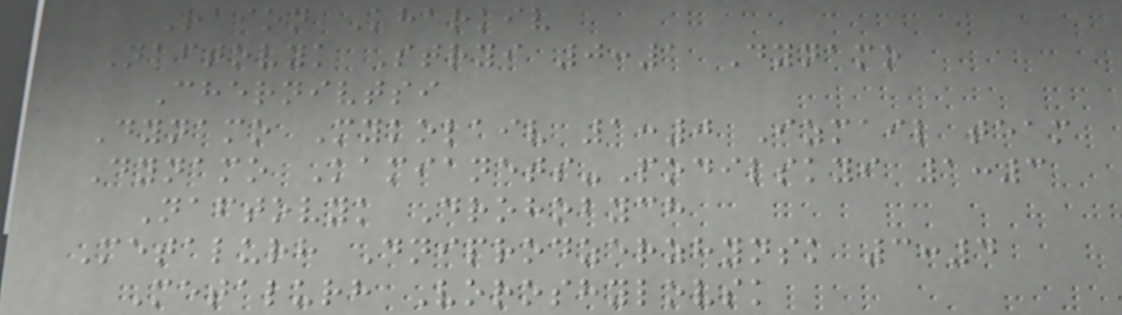Raion Kharkiv
Naftovyk Stryi 0:1 Dynamo
Chernivtsi
Dynamo Mykolaiv 1:0 Izmail team
Dynamo Kamianets-Podilskyi 1:3
Naftovyk Drohobych
Metalurh Dniprodzerzhynsk 3:4
Metalurh Voroshylovsk
